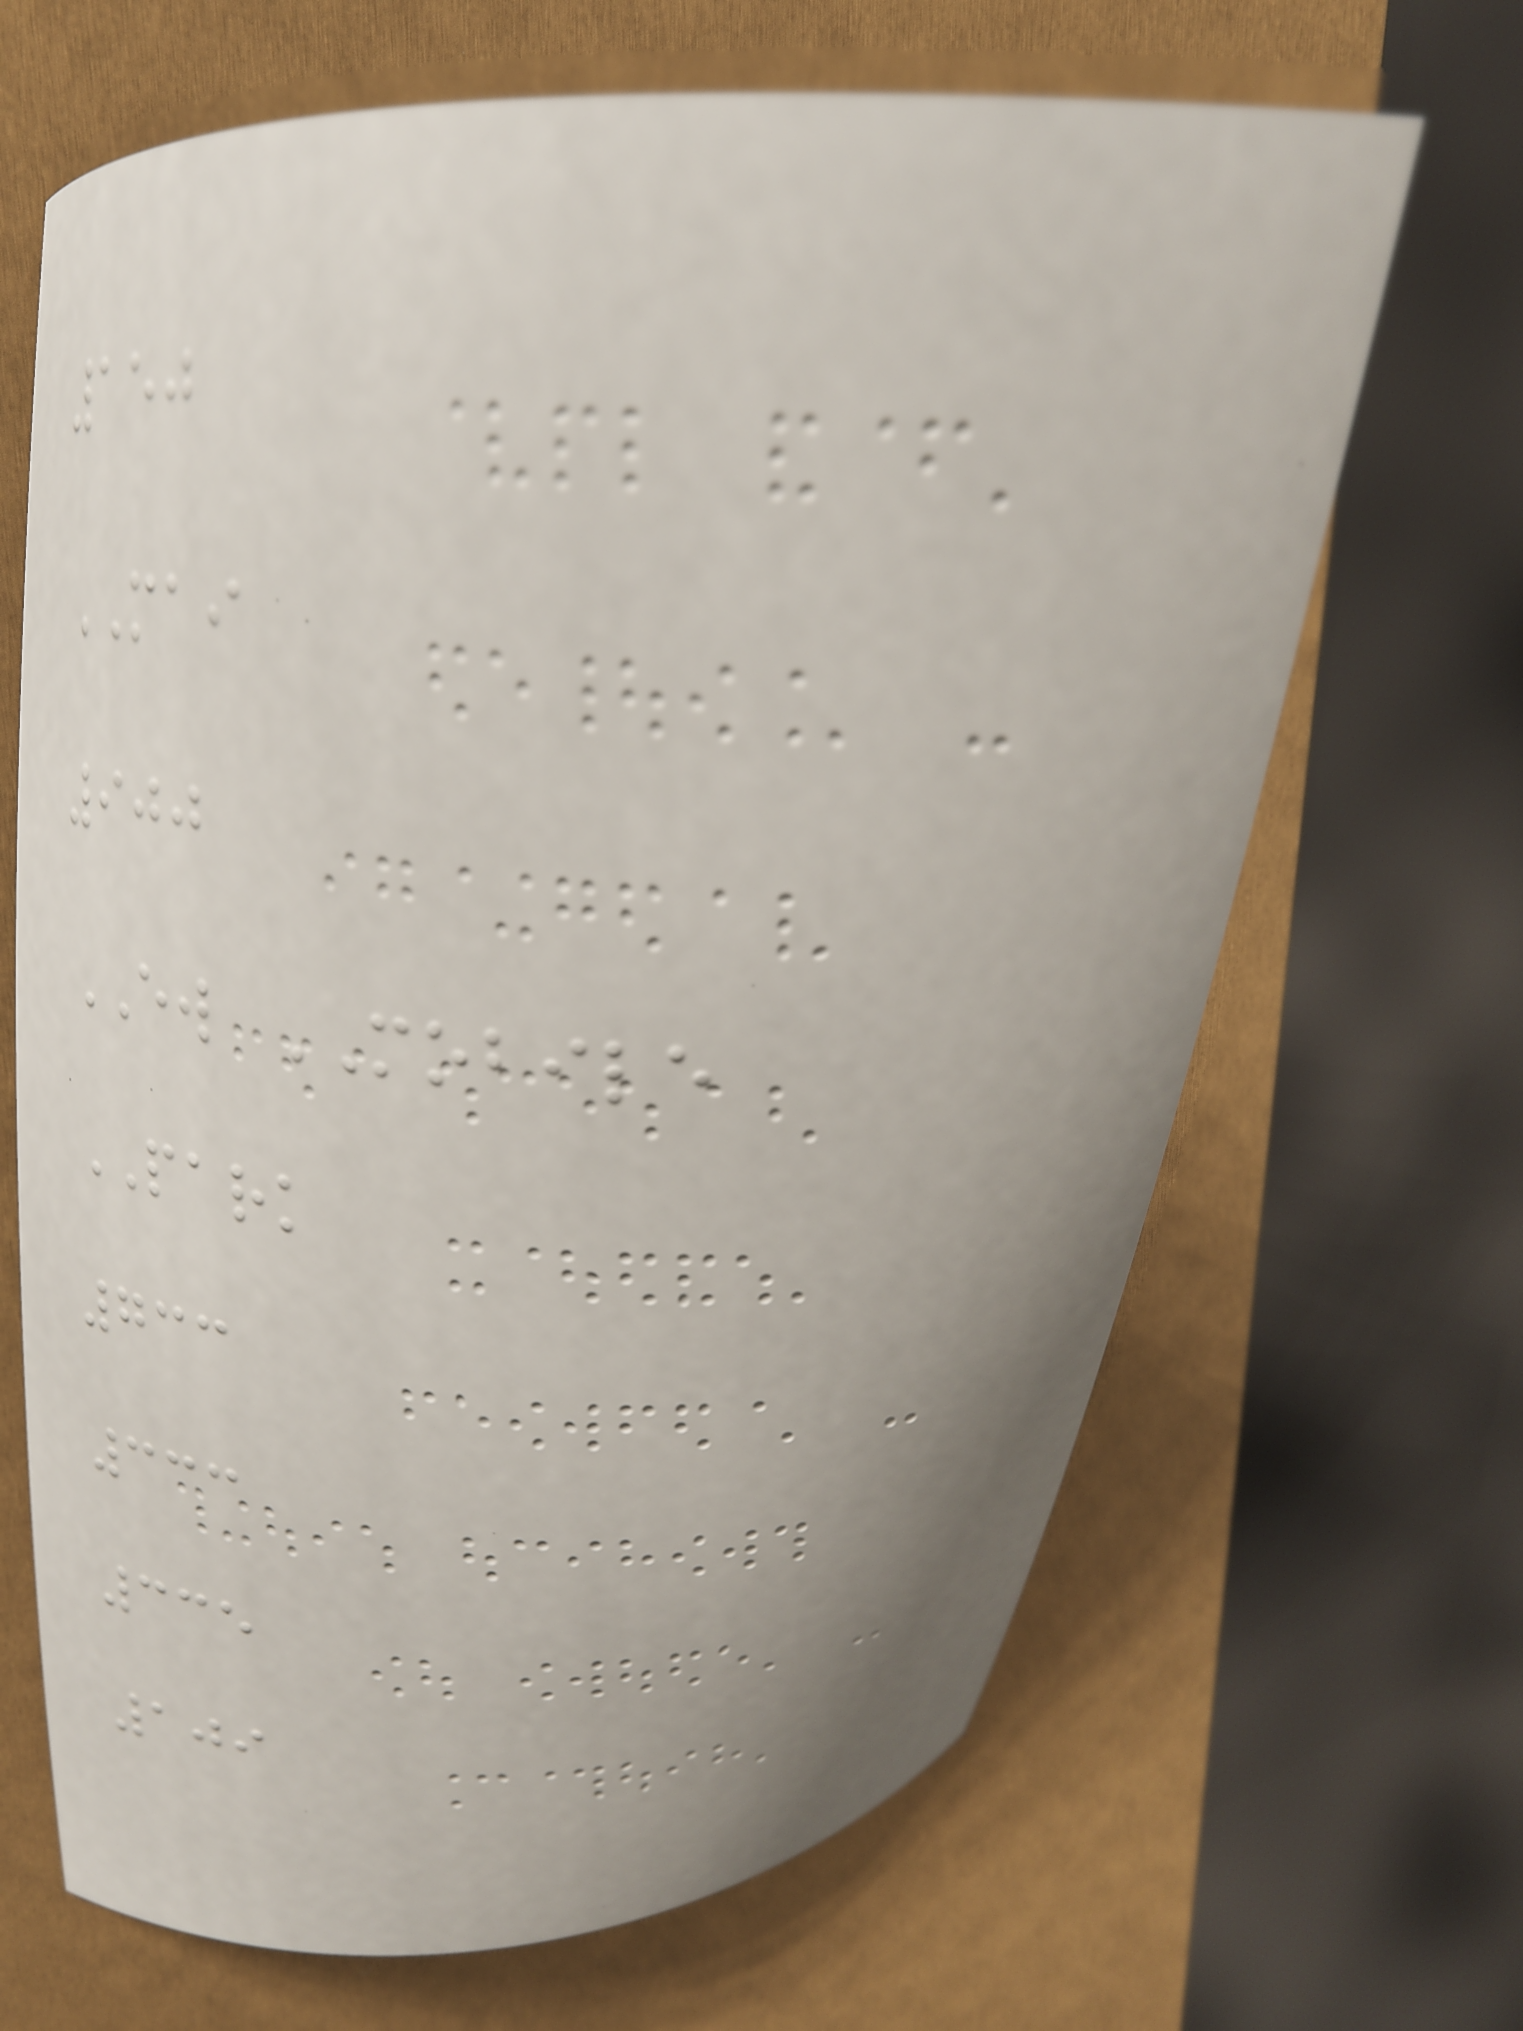150
MAI
900
EW MOBILE
PARK
733
333
335
109
